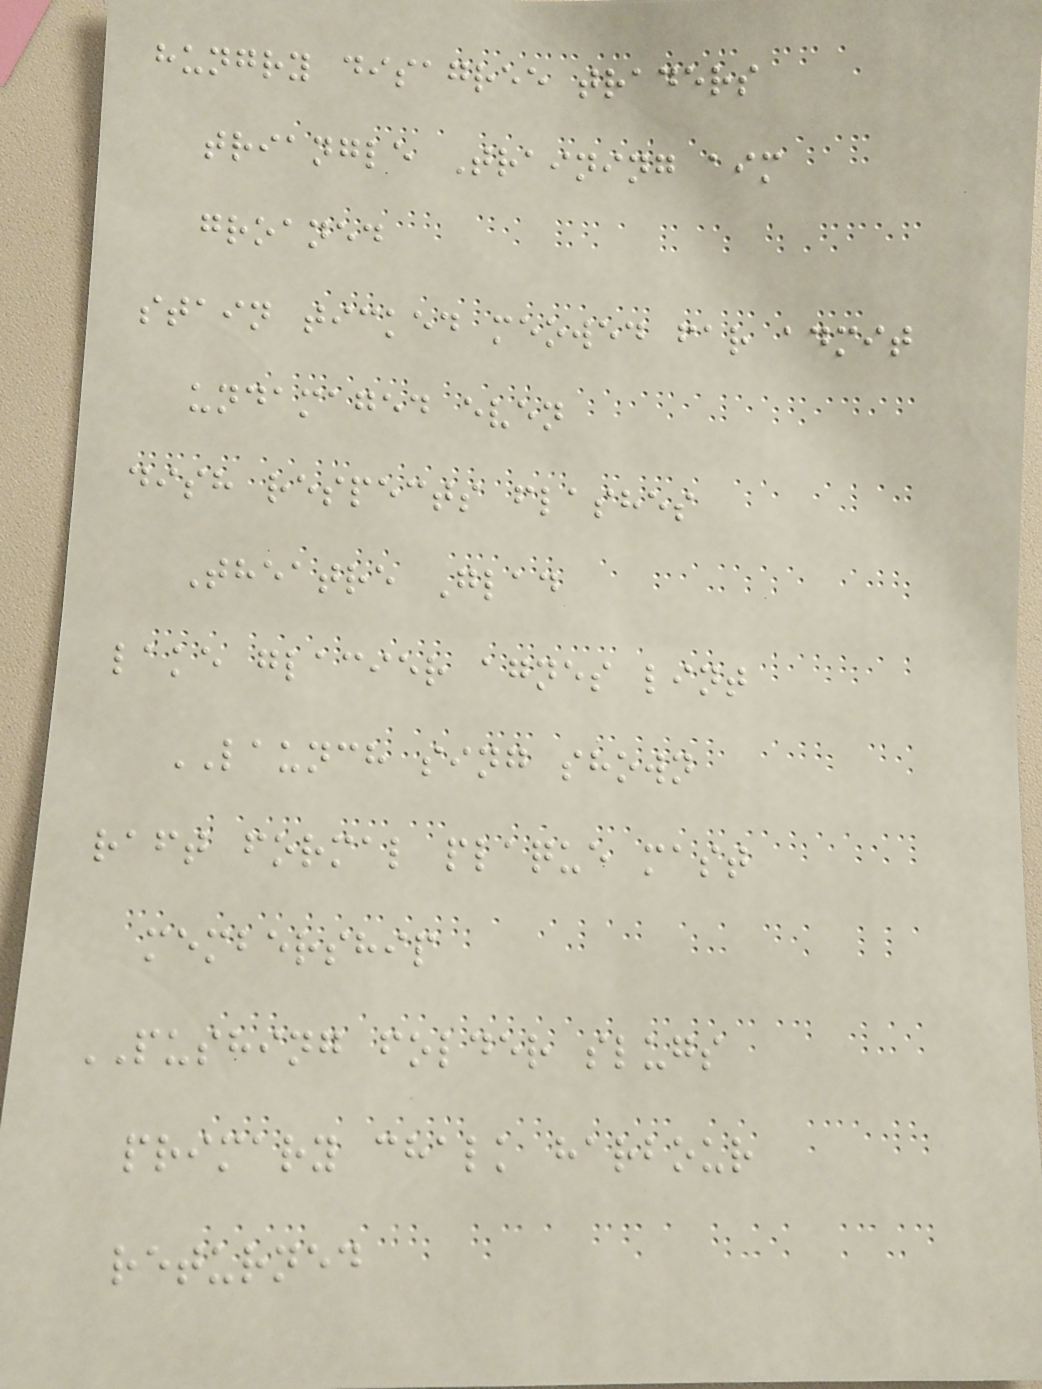hungry disagree traders
triangle Training aim
groaned
stain ticked meowed far admit
undamaged even
dish respects flashes
Theatre Glad
lake glacier agnes lint
LAUNCH sing shown
raft formal plaque mast
membership
PUSHING folder slugs
primary chalk harbour
returned
